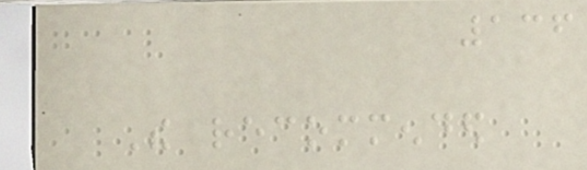136
The recommended
